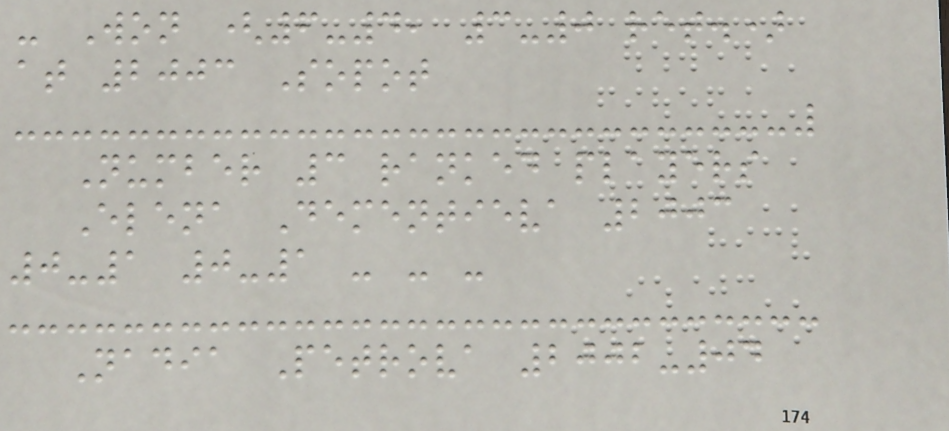- Won (6-4, 3-0 ret.)
at 2003 Sopot
Number 3 ranked players
Elena Dementieva 2003
0-1 0-1 - - -
Nadia Petrova 2002-04
